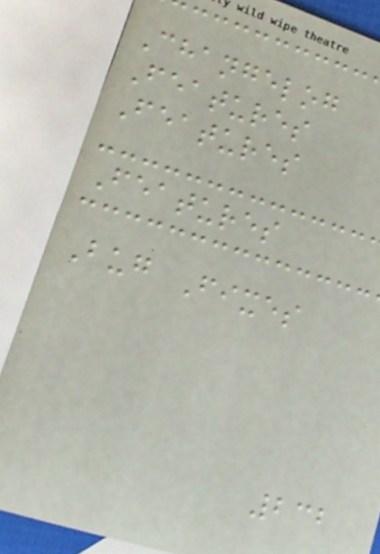Changelog
Features
Features
Features
Bug Fixes
232
